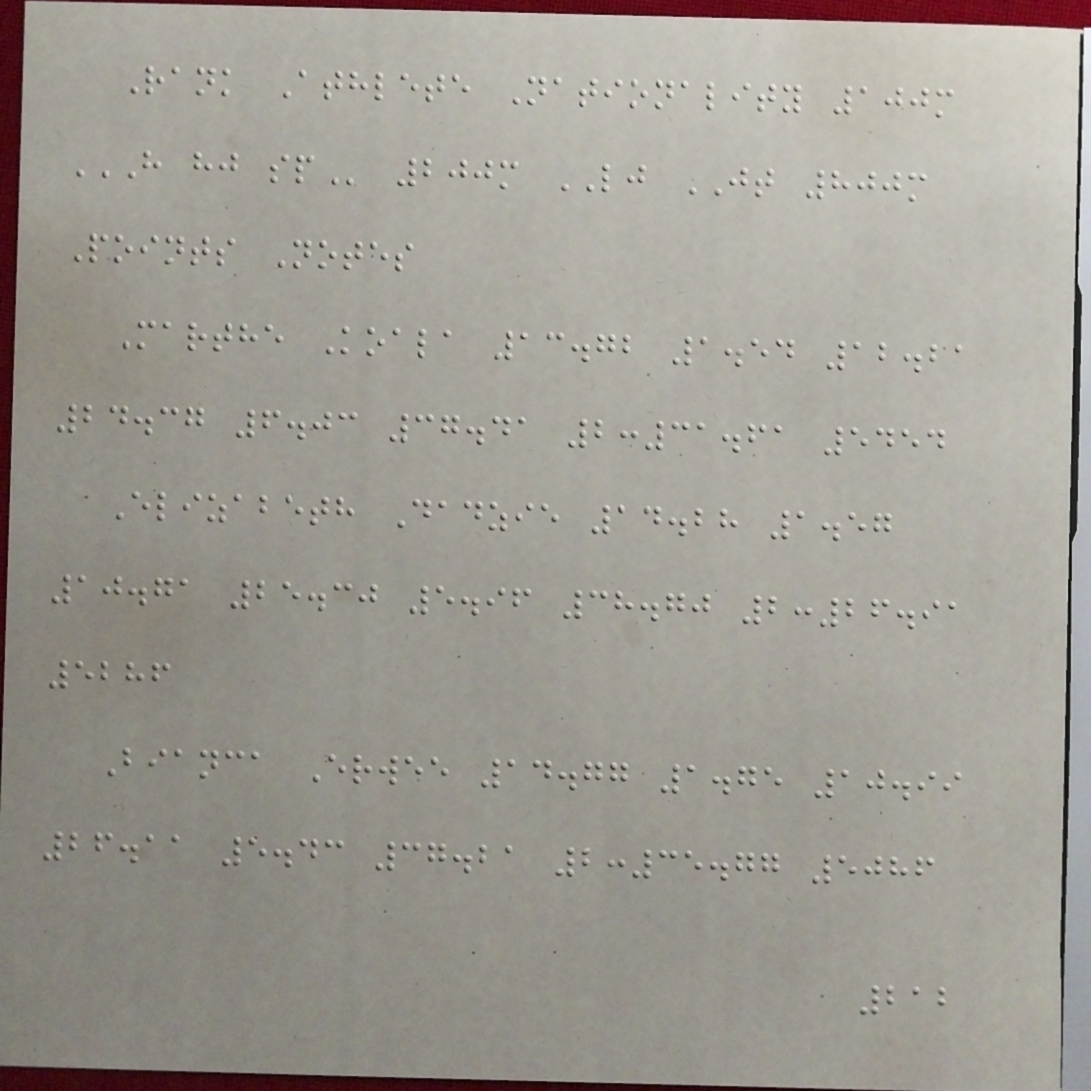Rank Athlete Nationality 100m
H HJ SP 200m LJ JT 800m
Points Notes
Marthe Koala 13.72 1.54 12.21
24.37 6.03 37.41 2:31.61 5454
Elizabeth Dadzie 14.28 1.57
10.71 25.30 5.96 38.70 2:26.91
5286
Bianca Erwee 14.77 1.75 10.99
26.11 5.43 37.21 2:35.77 5086
212
